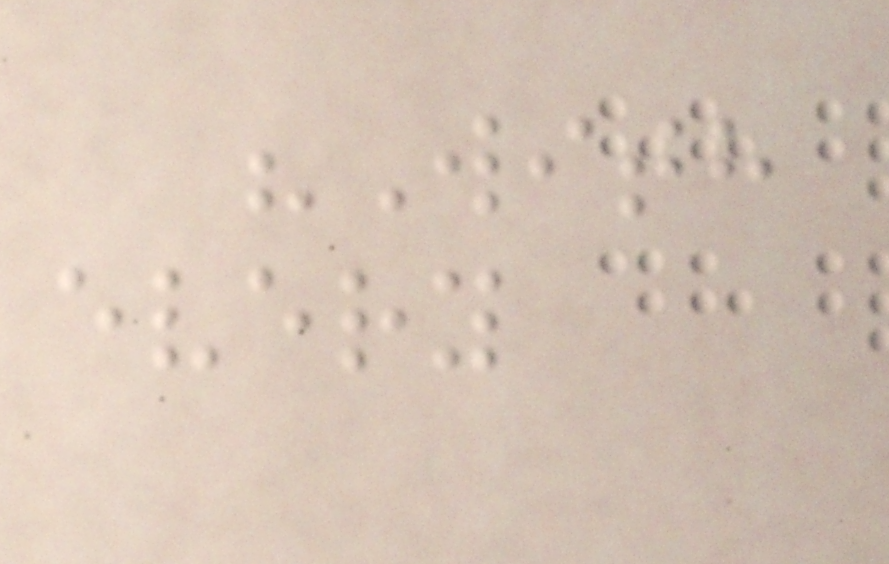"With
every
